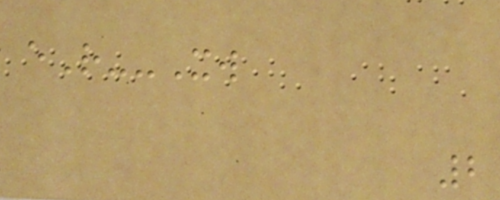eR--Xw
2
